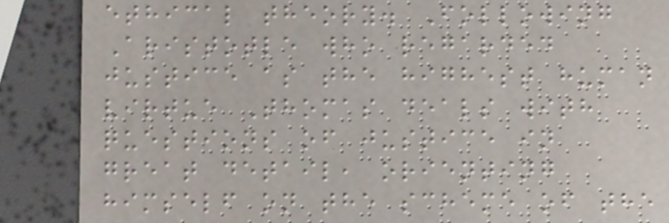ethical theory. Following
Aristotle who regarded
justice as the highest human
virtue Thomas deals with
questions of justice in
great detail, orienting
himself on the scheme of the
